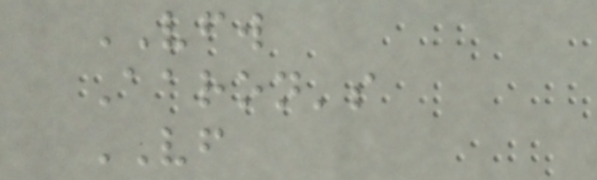VFW
Aaron's
VF
